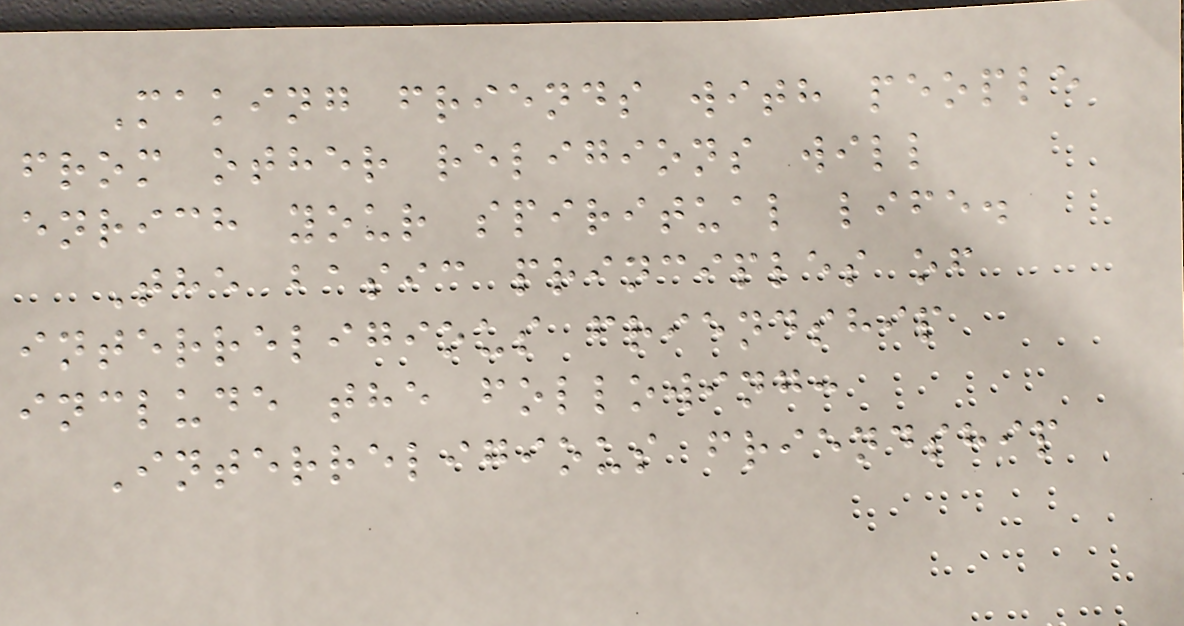Making friends with people
from other religions will
enrich your spiritual life.
The basic principles of
interreligious friendship
include the following:
Interreligious friendship
